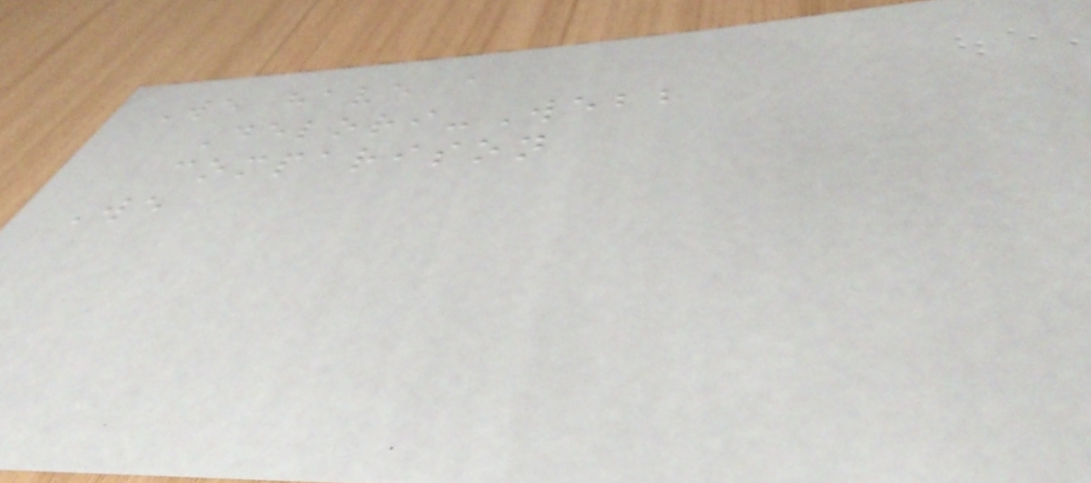We have a
Delori-Webb
comparison
We
